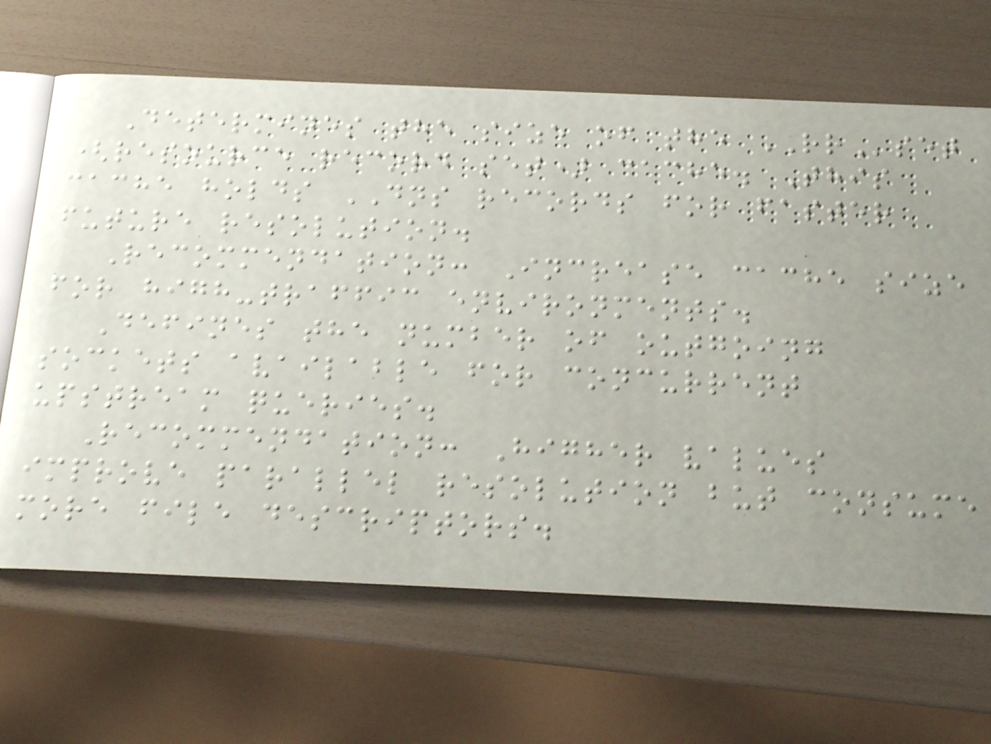Determines the size of the RRset
(resource record set) cache. This
cache holds DNS records for faster
future resolution.
Recommendation: Increase cache size
for high-traffic environments.
Defines the number of outgoing
sockets available for concurrent
upstream queries.
Recommendation: Higher values
improve parallel resolution but consume
more file descriptors.
